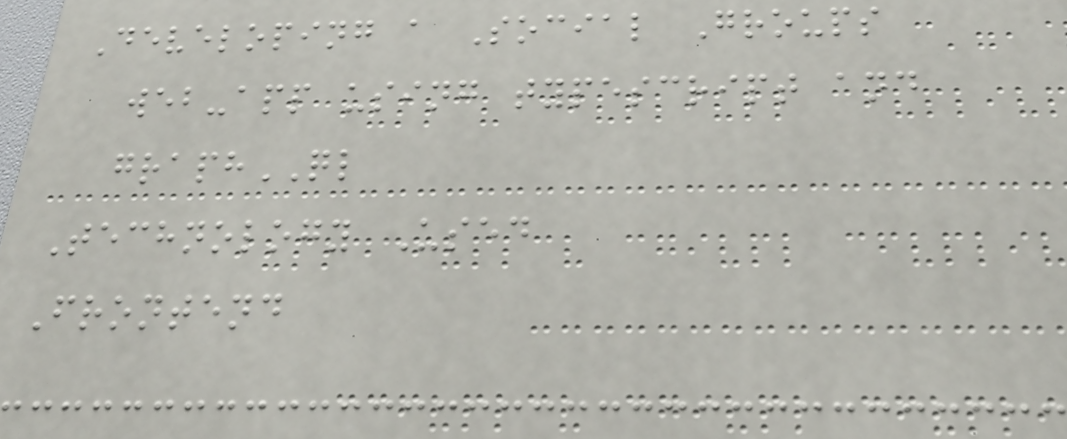Developing a Social Groups
web-app using typescript and
graphQL
Technology Used
Frontend
